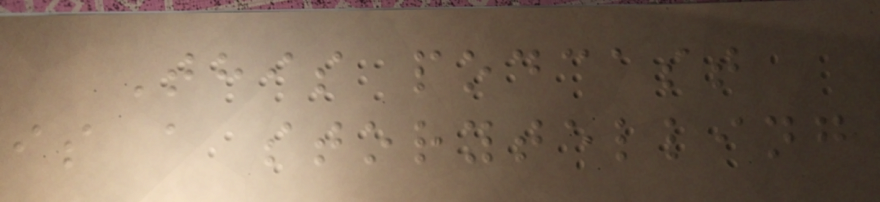This podcast
is a storytelling
